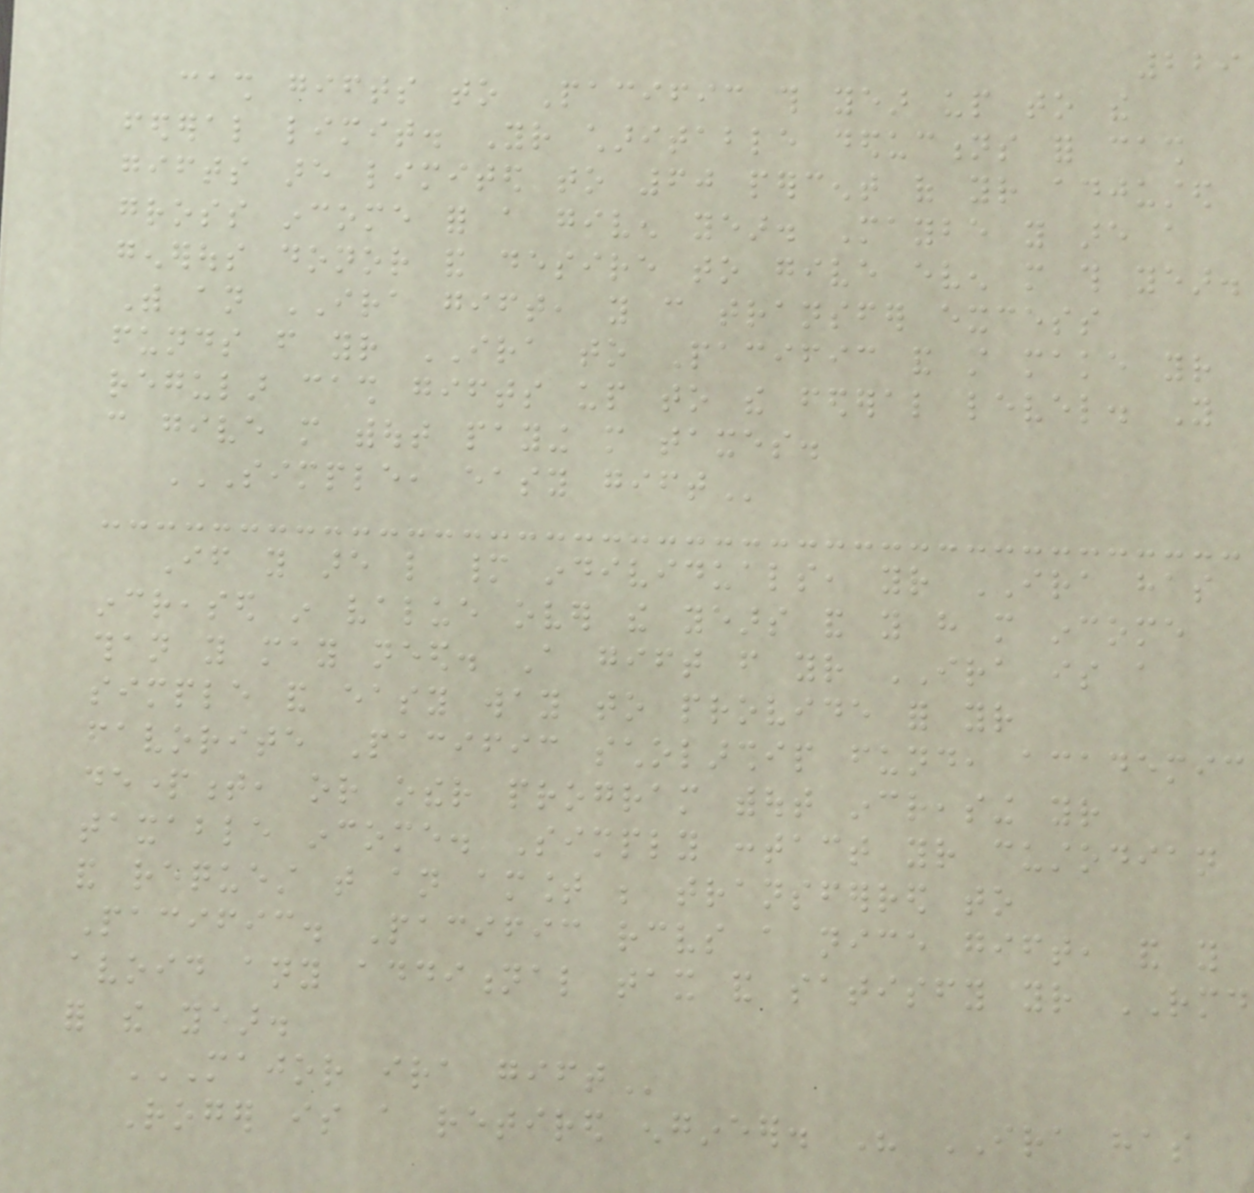229
cash gifts to Pacific this year up to the
federal limit. Your charitable deductions for cash
gifts are limited to 60 percent of your adjusted
gross income for a given year. Maybe you are a
generous donor and desire to give even more this year.
With an IRA gift, you can transfer excess
funds from your IRA to Pacific and still make your
regular cash gifts up to the federal level. You
can give more without paying more taxes.
SIMPLE, EASY GIFT
If you are like many individuals, your IRA has
increased in value over the years and you have more income
than you may need. A gift from your IRA is a
simple and easy way to provide for your
favorite Pacific scholarship fund, academic
department, or other program without increasing your
taxable income. Simply contact your custodian
and request that an amount be transferred to
Pacific. Pacific receives a nice gift, and you
avoid any additional tax and satisfy your RMD
for the year.
MAJOR IRA GIFT
Roger is a retired engineer. His IRA has
